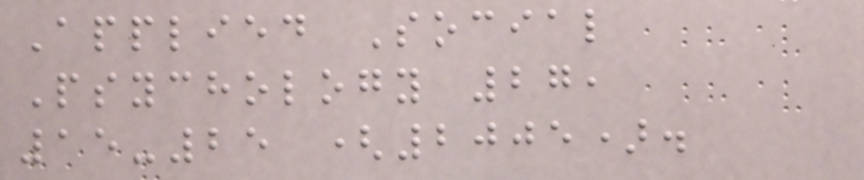Applied Social
Psychology 27,
15-25 (2005).
